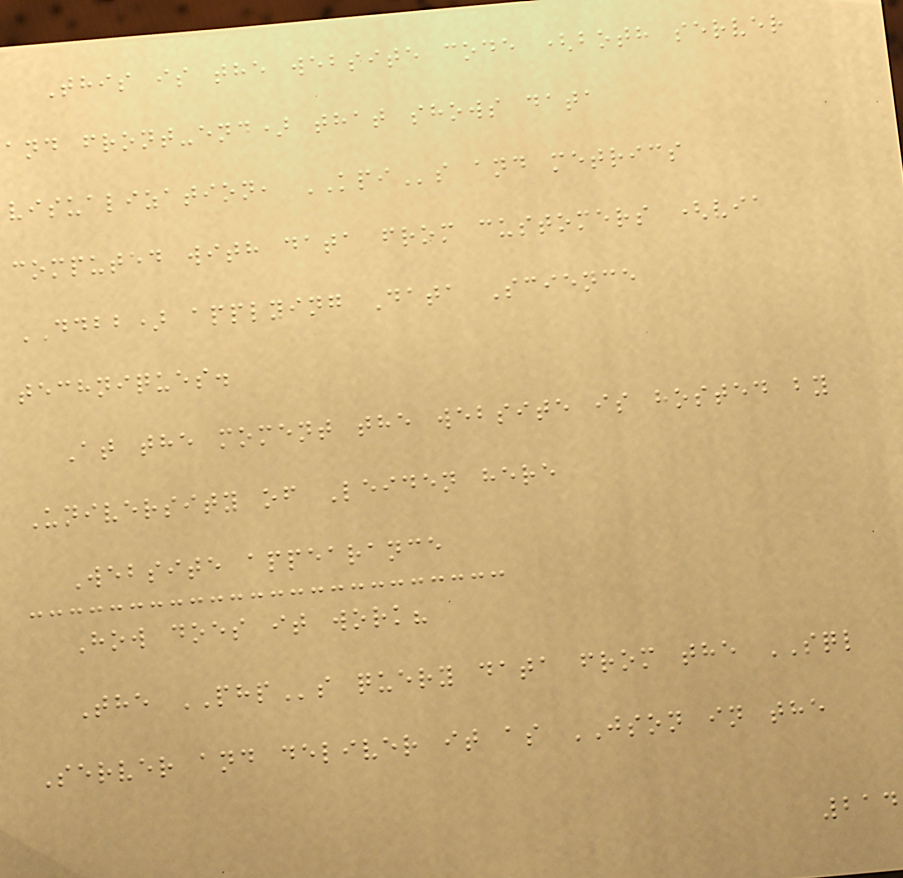This is the website code (both server
and front-end) that shows data
visualization, KPIs and metrics
computed with data from customers (via
DDBB) applying Data Science
techniques.
At the moment the website is hosted by
University of Leiden here
Website appearance
How does it work?
The PHPs query data from the SQL
Server and deliver it as JSON in the
214
